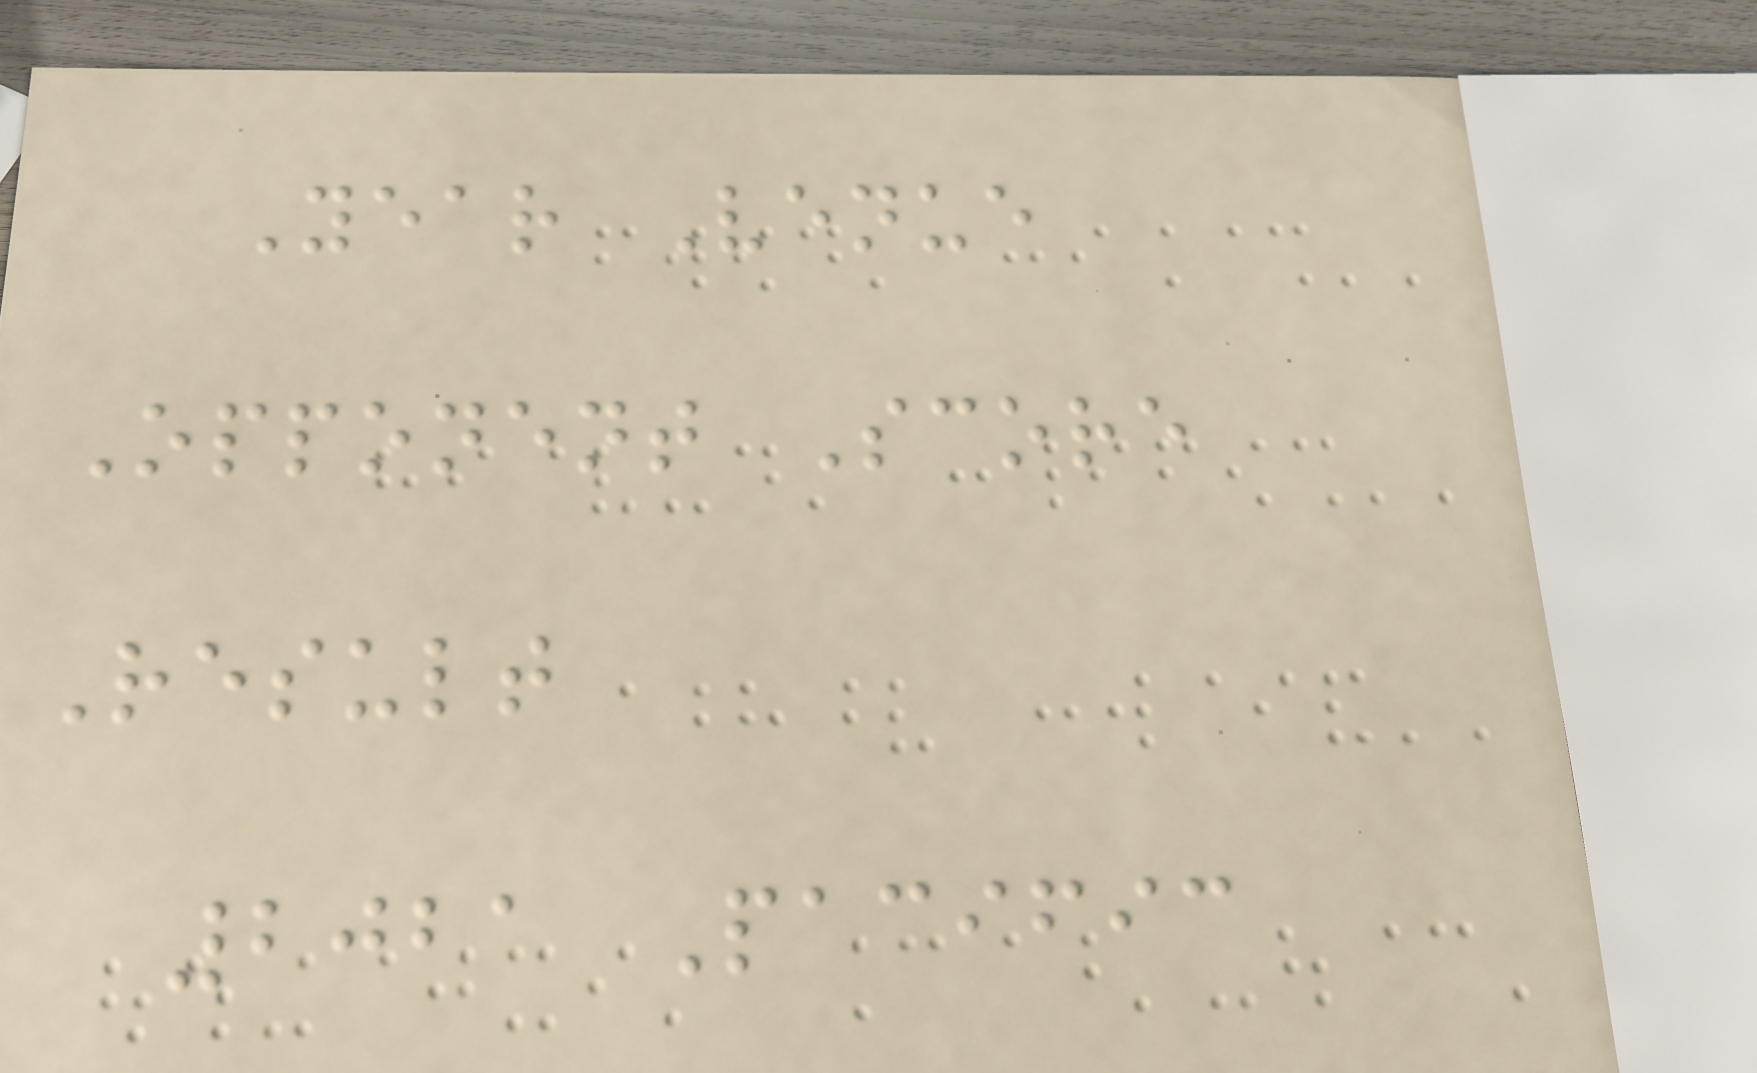Year Venue
Opponent Score
Result
2021 Pacific
